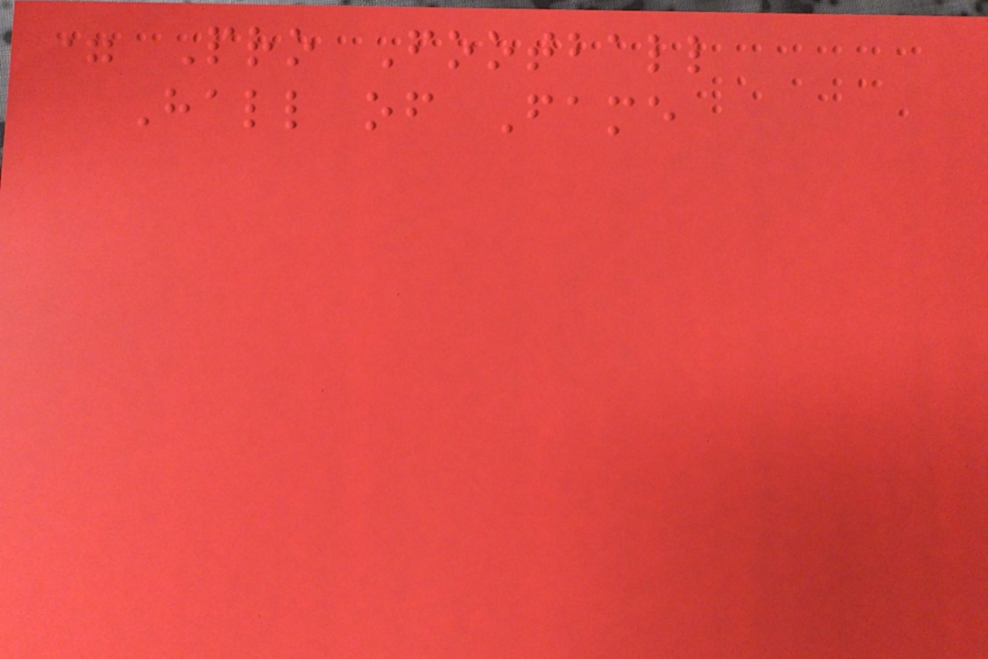= Pro Football
Hall of Fame
